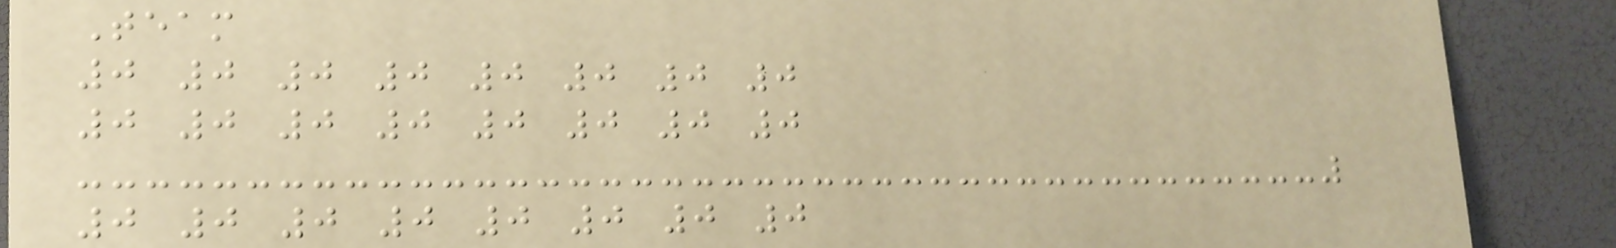Team
0 0 0 0 0 0 0 0
0 0 0 0 0 0 0 0
0 0 0 0 0 0 0 0
